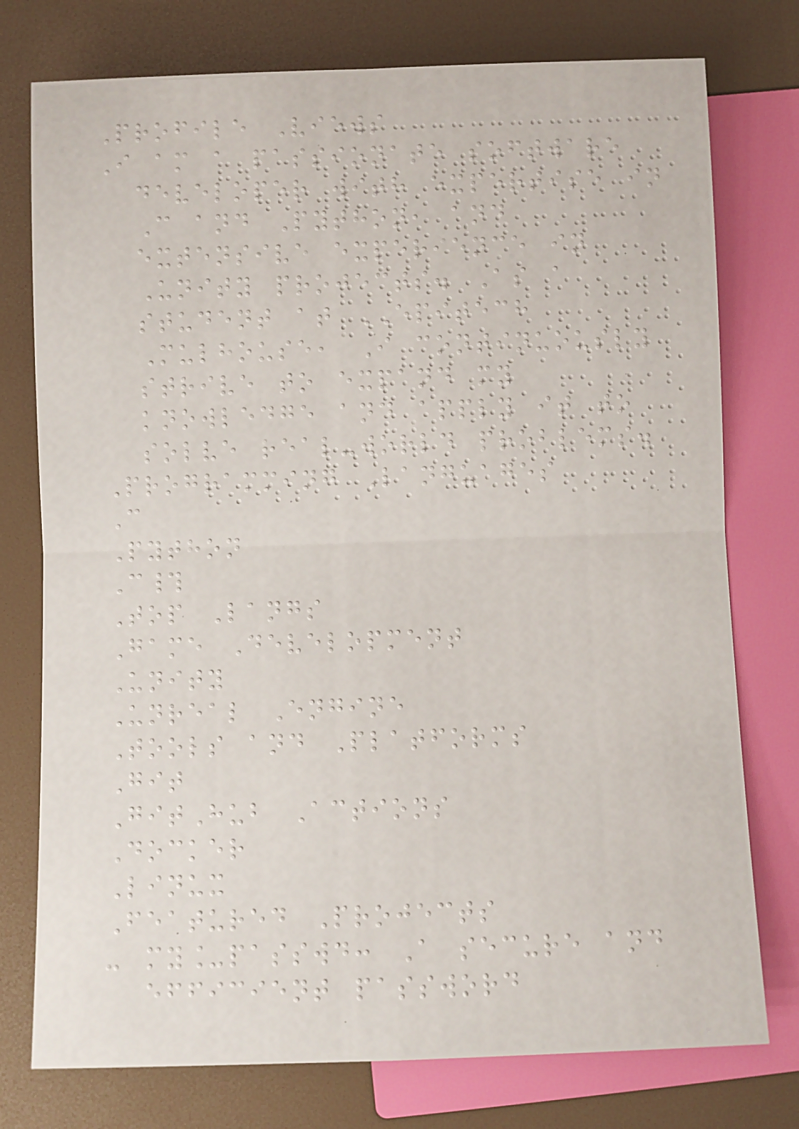Profile Views
I am a passionate software
developer with expertise in
C and Python, and
extensive experience in
Unity projects. As a
student at EPITECH
Mulhouse, I continuously
strive to expand my
knowledge and apply it to
solve real-world problems.
Programming Languages
C
Python
C#
Top Langs
Game Development
Unity
Unreal Engine
Tools and Platforms
Git
GitHub Actions
Docker
Linux
Featured Projects
- my_passwd: A secure and
efficient password
